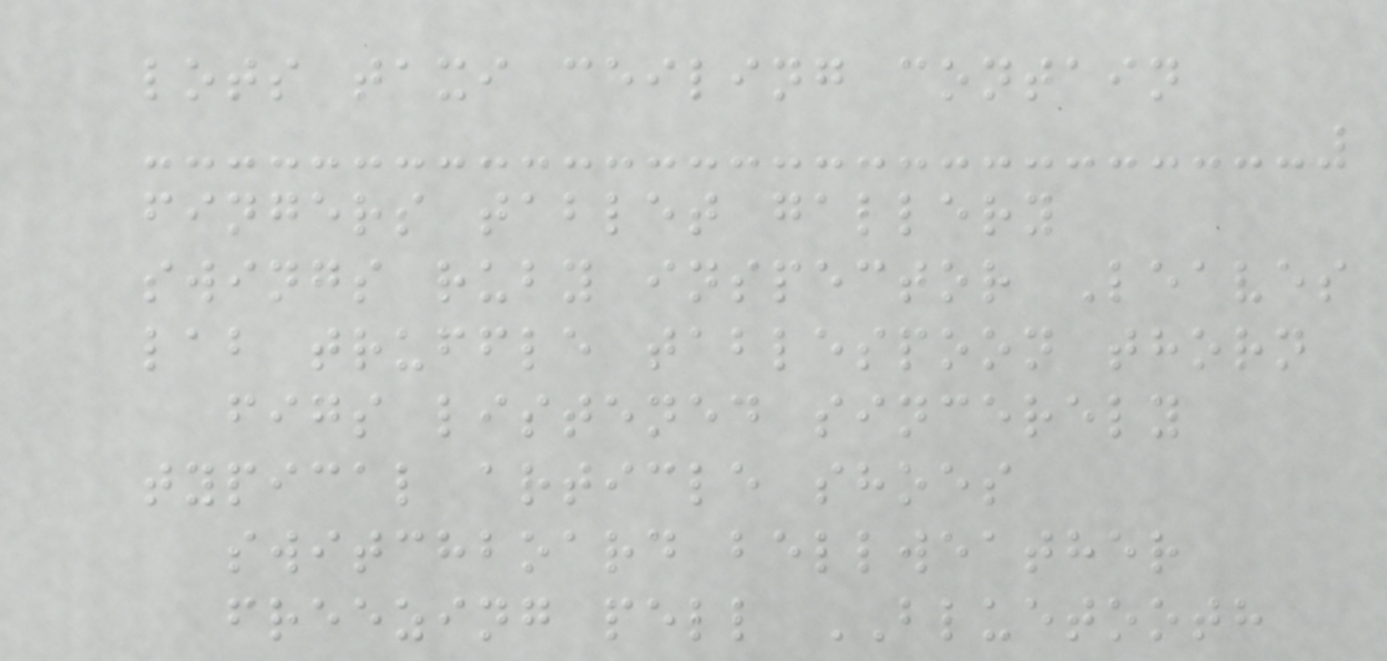lots taxi ceiling contain
fingers tablet gallery
swings ruby inspector Leaves
lab truffle tablespoon thorn
figs listened sincerely
typical article shoes
switchboard bellweather
freezing pell BLUETOOTH
